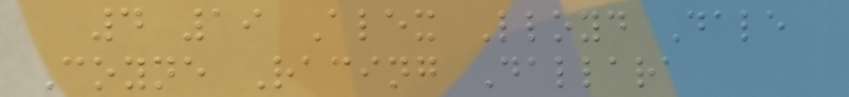4 19 Alex Lloyd Dale
Coyne Racing Dallara
